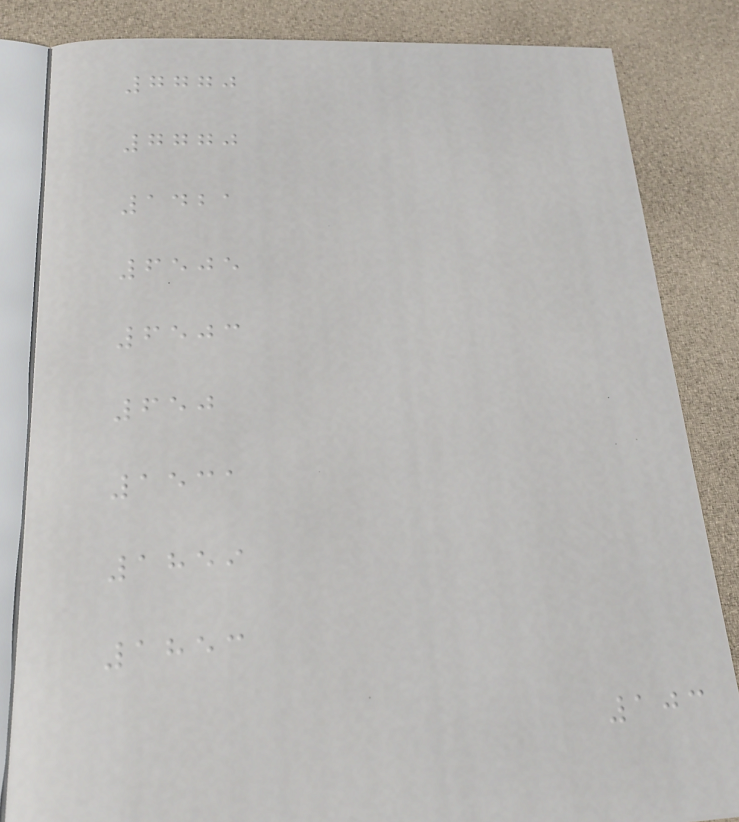7770
7770
1421
6505
6503
650
1531
1859
1853
103
